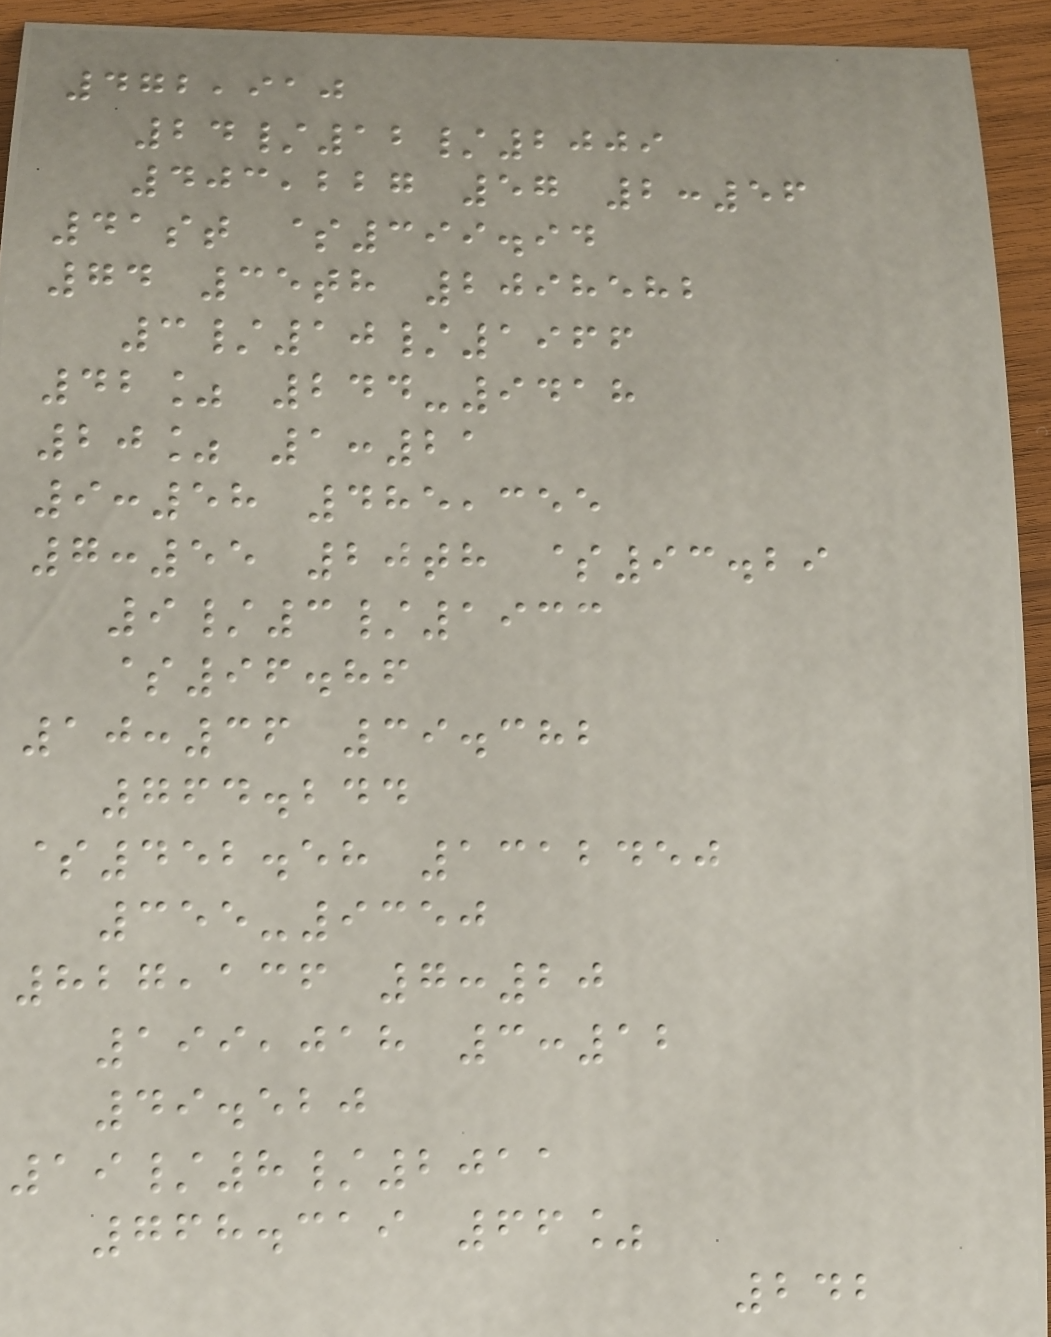472,910
24/12/2009
403,227 57 2:56
41st $399.94
74 35th 2098582
3/10/1966
42% 244-9418
20% 1:21
9:58 485,355
7:55 20th $93.29
9/3/1933
$96.86
10:36 39.382
764.244
$452.58 1312450
355-9350
827,136 7:20
199,018 3:12
49.520
19/8/2011
768.319 66%
242
